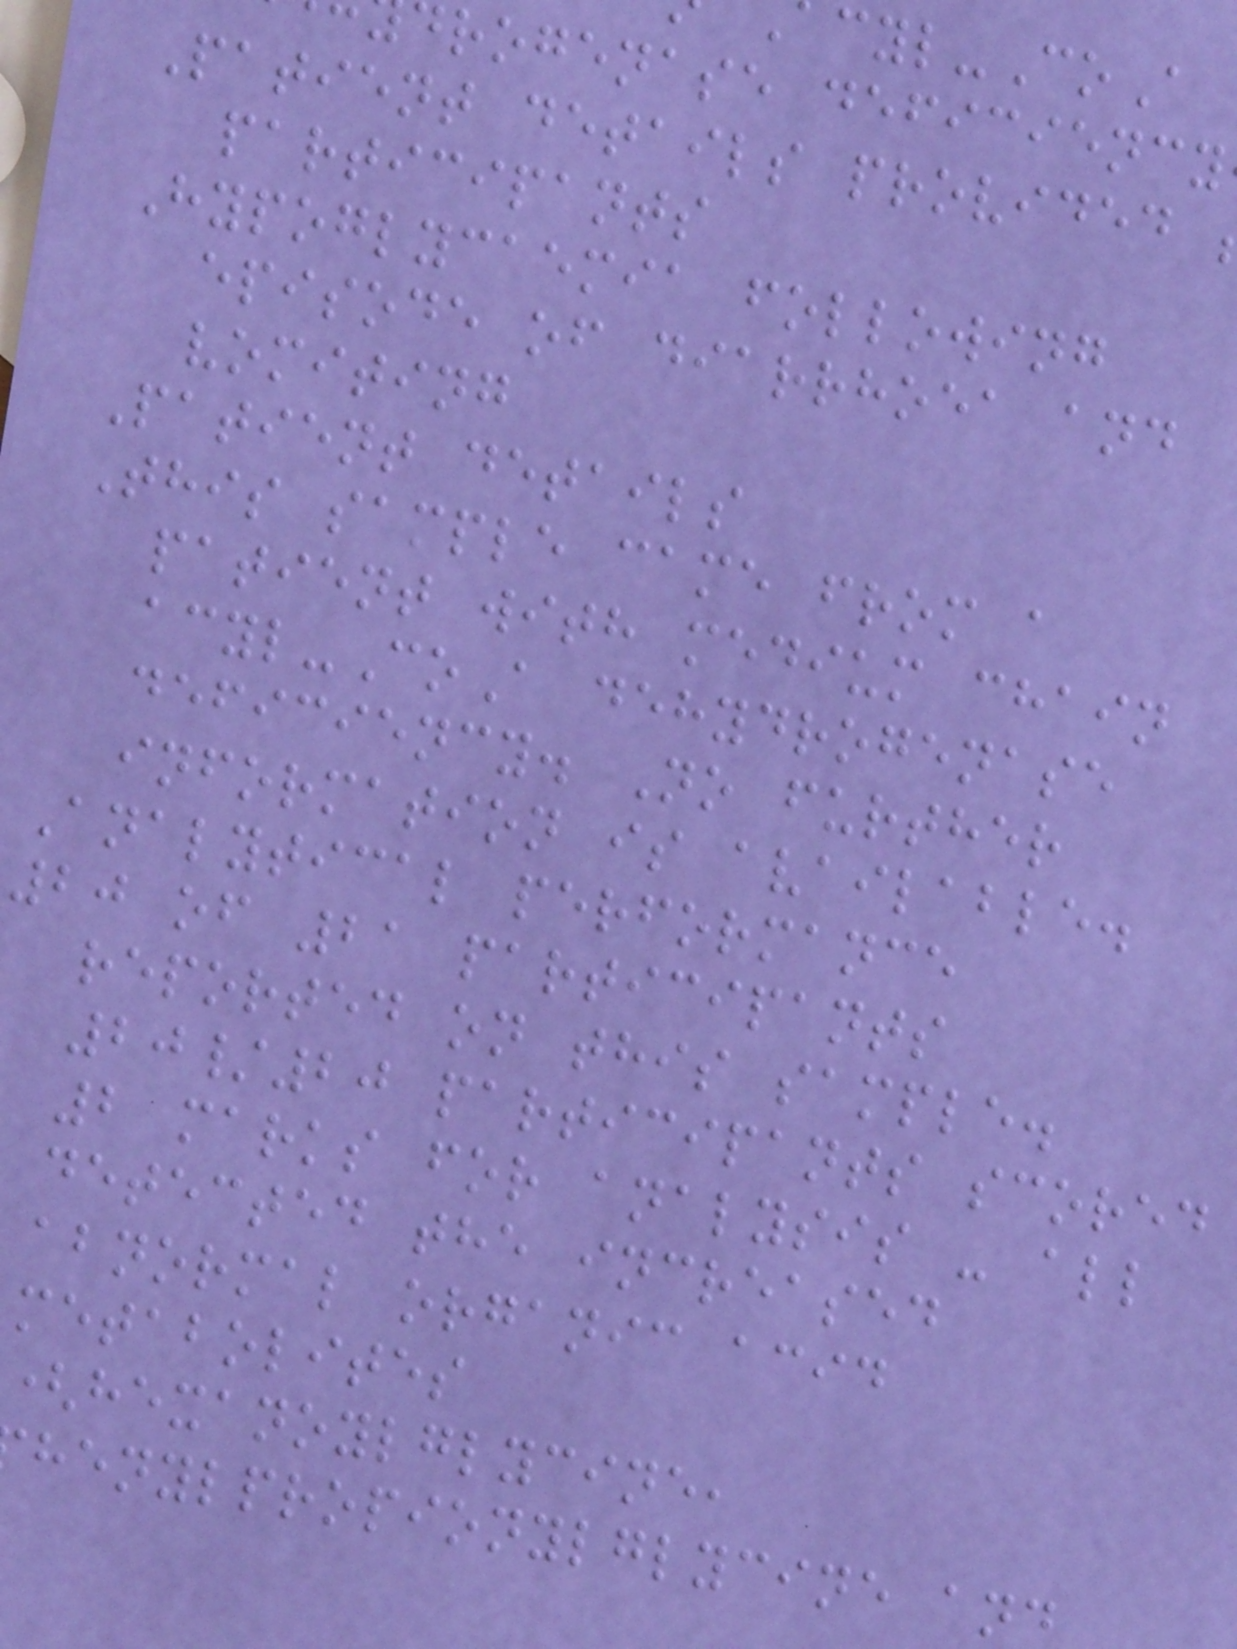cyl-CoA
rogenase deficiency
Patient details provided
participants
Hypoglycaemia following
episode of diarrhoea and
vomiting
Patient details
This sample came from a
patient with medium chain
acyl-CoA dehydrogenase
deficiency. No further
information is available.
Analytical performance
20 of 21 participants
reported on this sample.
20/20 participants scored
2 marks for analysis - all
detected the increased
abnormal organic acid
metabolites
(hexanoylglycine,
henylpropionylglycine and
